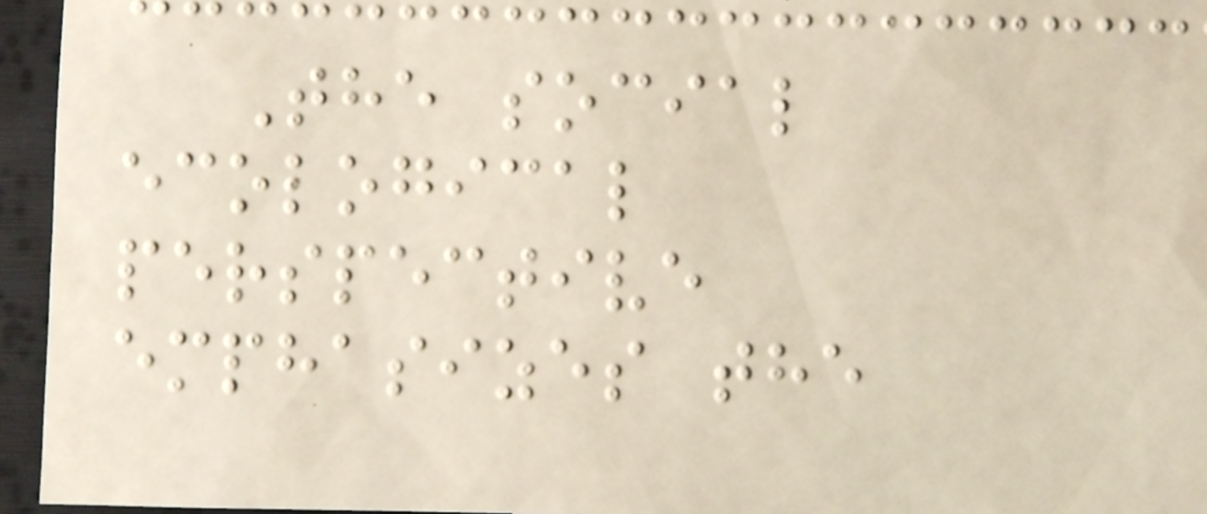The social
ecological
perspective
emphasizes the
